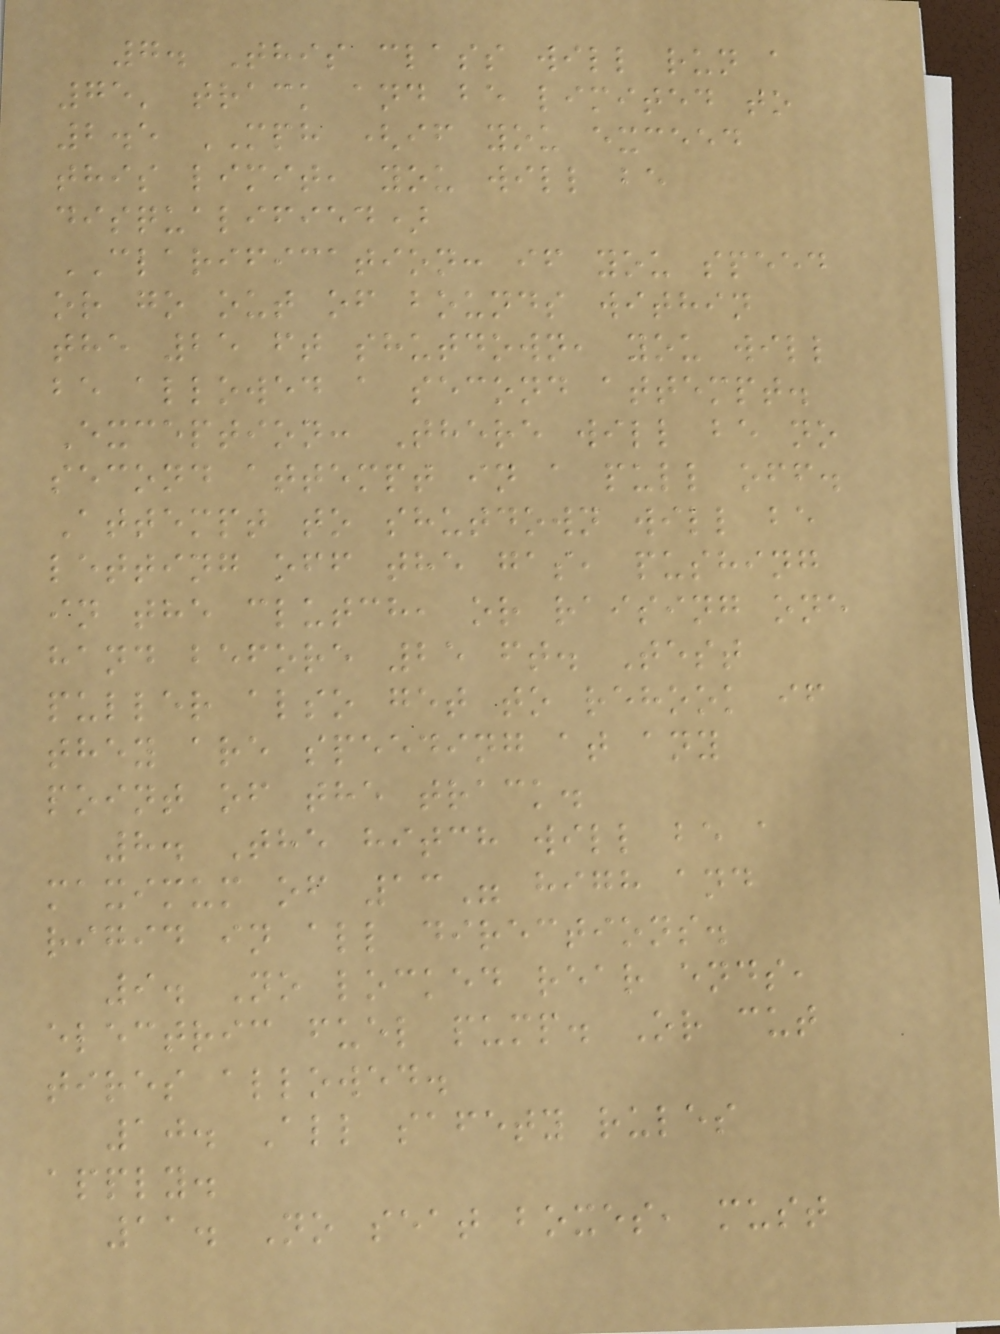7. This class will run a
75' track and be limited to
2.5 MPH (if you exceed
this limit, you will be
disqualified)
CLARIFICATION: if you speed
or go out of bounds within
the 25 ft shutdown, you will
be allowed a second attempt.
Exception: There will be no
second attempt in a pull off.
Attempt to shutdown will be
letting off the gas, pushing
in the clutch, or raising one
hand before 25 ft. Test
puller also get to rehook if
they are speeding at any
point of the track.
8. The hitch will be a
maximum of 13" high and
rigid in all directions.
9. No locked rear ends,
electric fuel pump. Or cut
tires allowed.
10. All safety rules
apply.
11. No seat boxes, must
